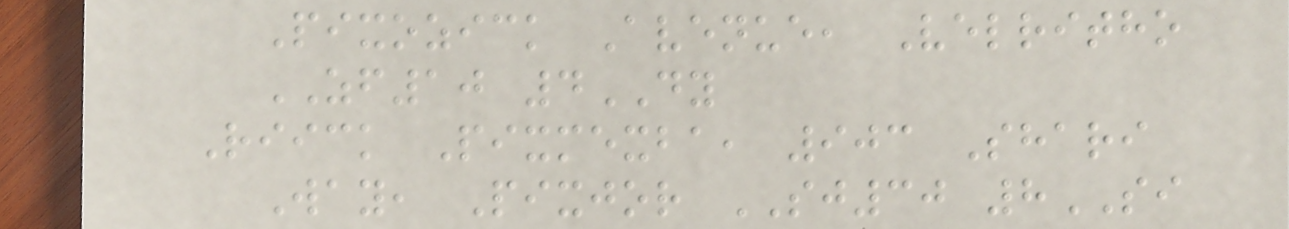Pixozick Avenue, Velritho
ZF10 4DY
Riick Pixmexba, 903 Shari
Way, Pixjor SJ30 8SI
